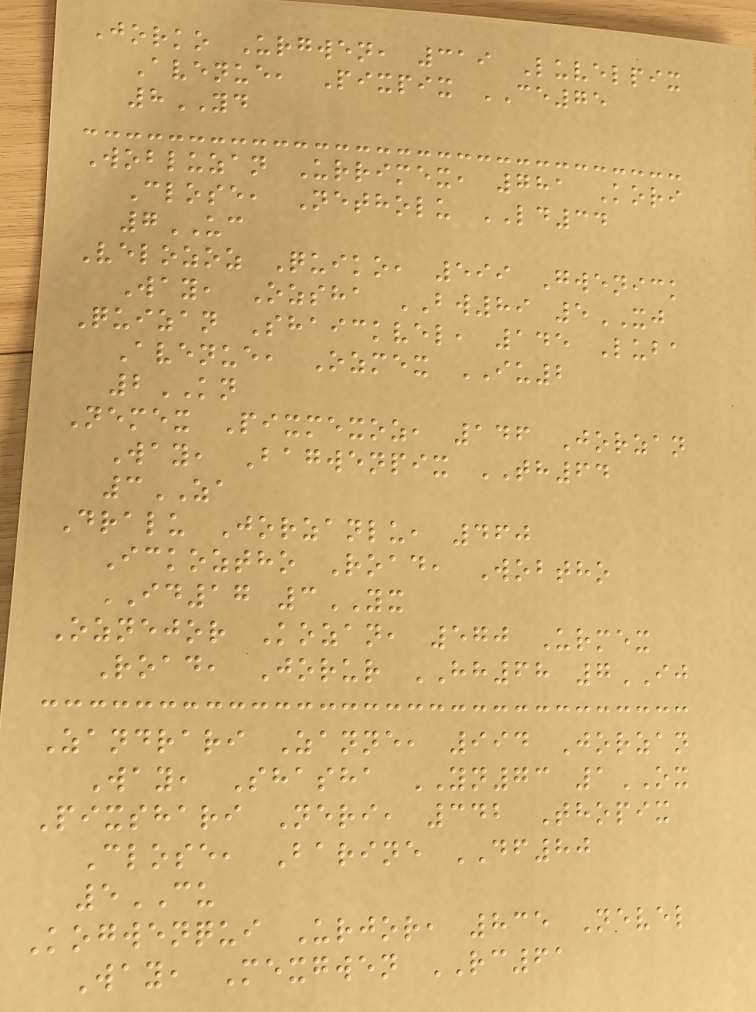Jorko Urgwen, 319 Luvelpix
Avenue, Pixpix CE75
8YD
Wobluzan Urrimex, 781 Kori
Close, Netholu LD34
7UC
Velozoz Quiko, 599 Gwenick
Way, Ozsha BW89 5XJ
Quizan Shaickvel, 145 Luba
Avenue, Ozmex IU2
2KN
Nemex Pixmexoz, 146 Jorzan
Way, Bagwenpix TH64
3ZA
Dralu Jorzanlu, 460
Ickoztho Road, Wobtho
ID17 3YX
Oznejor Kozan, 570 Urmex
Road, Jorur HH68 7IJ
Zandrari Zanne, 994 Jorzan
Way, Shasha YN73 1OX
Pixshari Neri, 342 Thopix
Close, Barine DF80
5CU
Kogwenqui Urjor, 835 Nevel
Way, Mexgwen RC61
